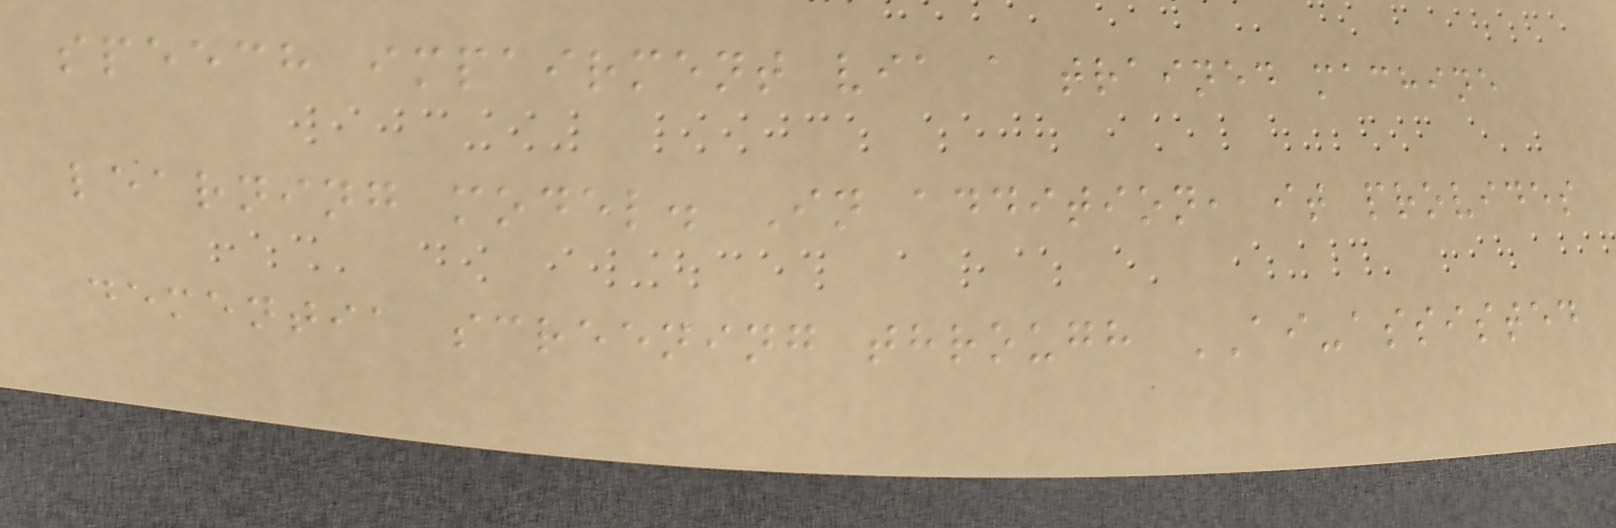speech impairment via a trained machine
learning model. In addition, it provides
dementia screening through AI-assisted
